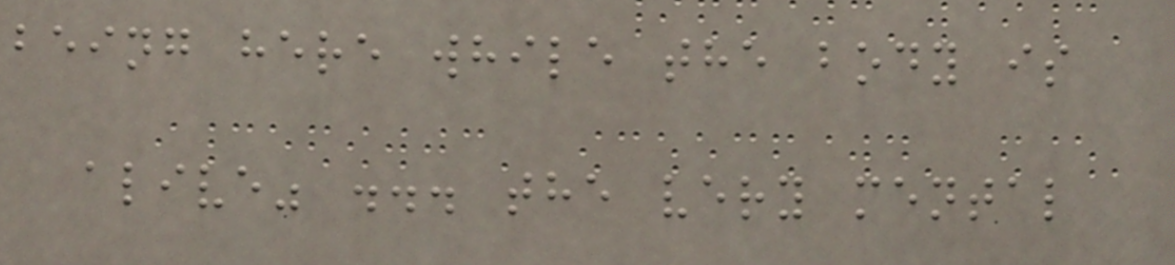being here while the body is
alive" ... the very mental
